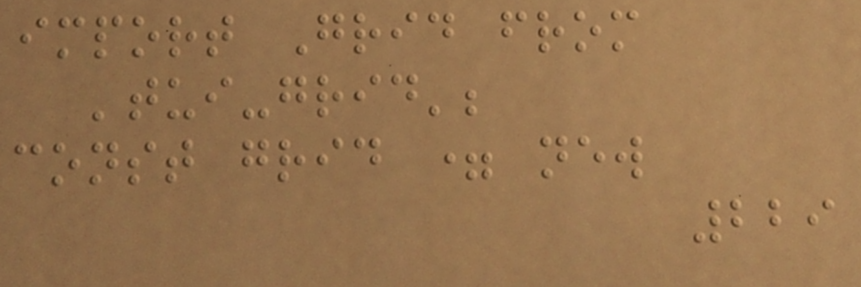import Grid from
'tui-grid';
const grid = new
229
